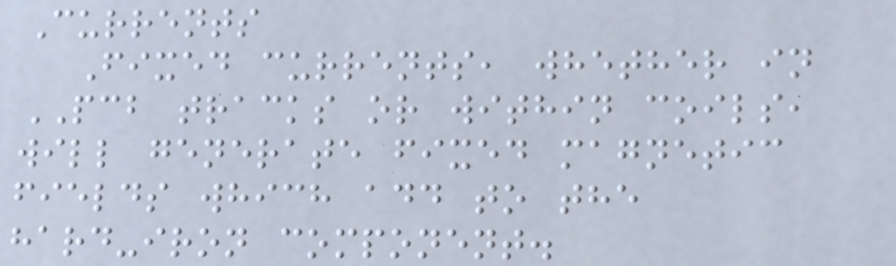Currents
Fixed currents, whether in
PCB tracks or within coils,
will generate fixed magnetic
fields which add to the
hard-iron component.
